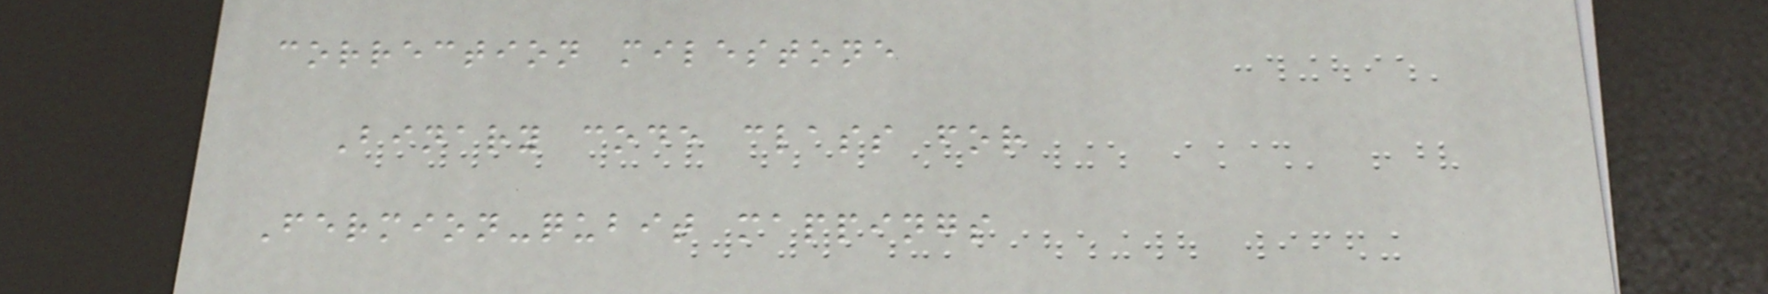correction milestone
Binary code class for
Fermion-qubit mappings
